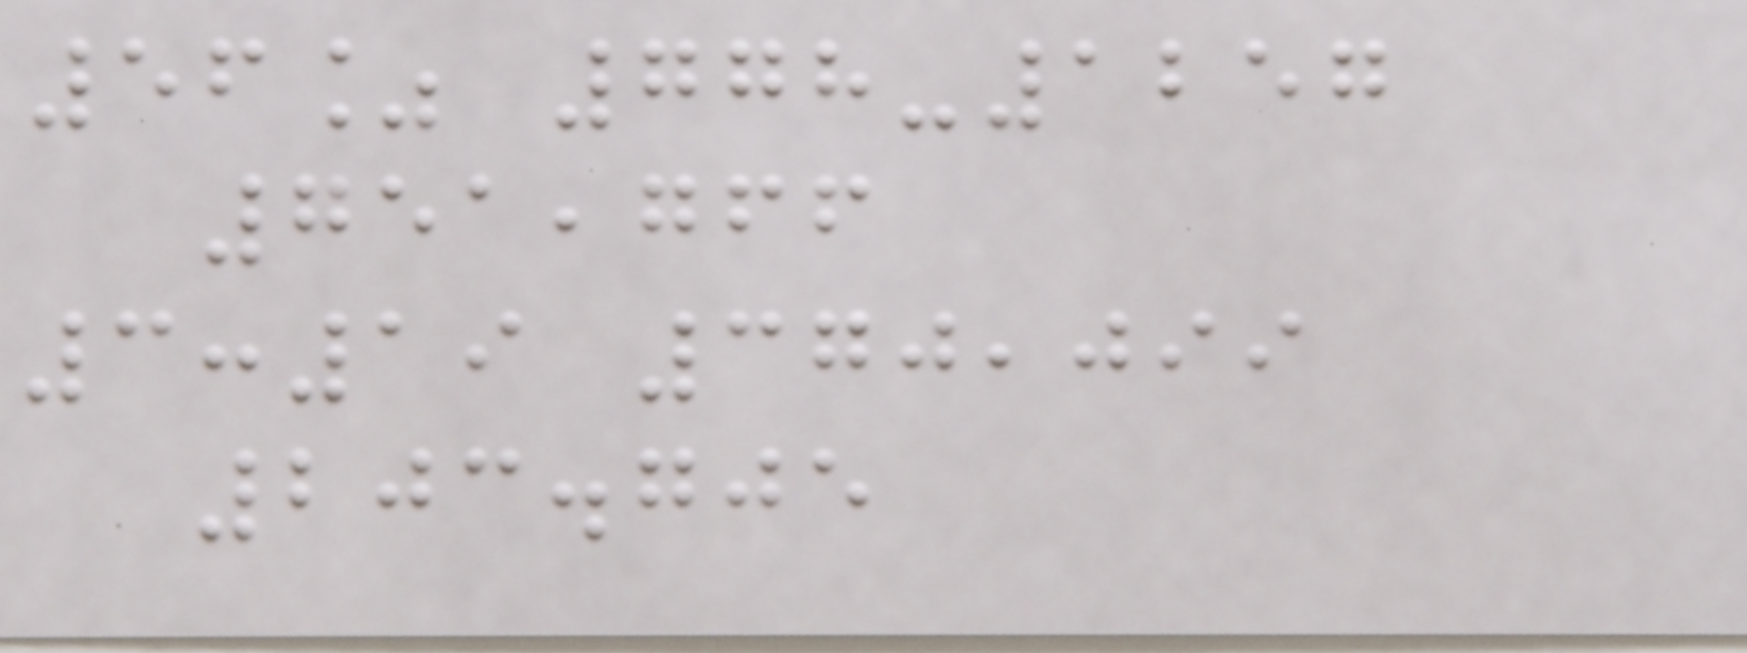56% 778-1257
751,766
3:19 370,099
203.705
